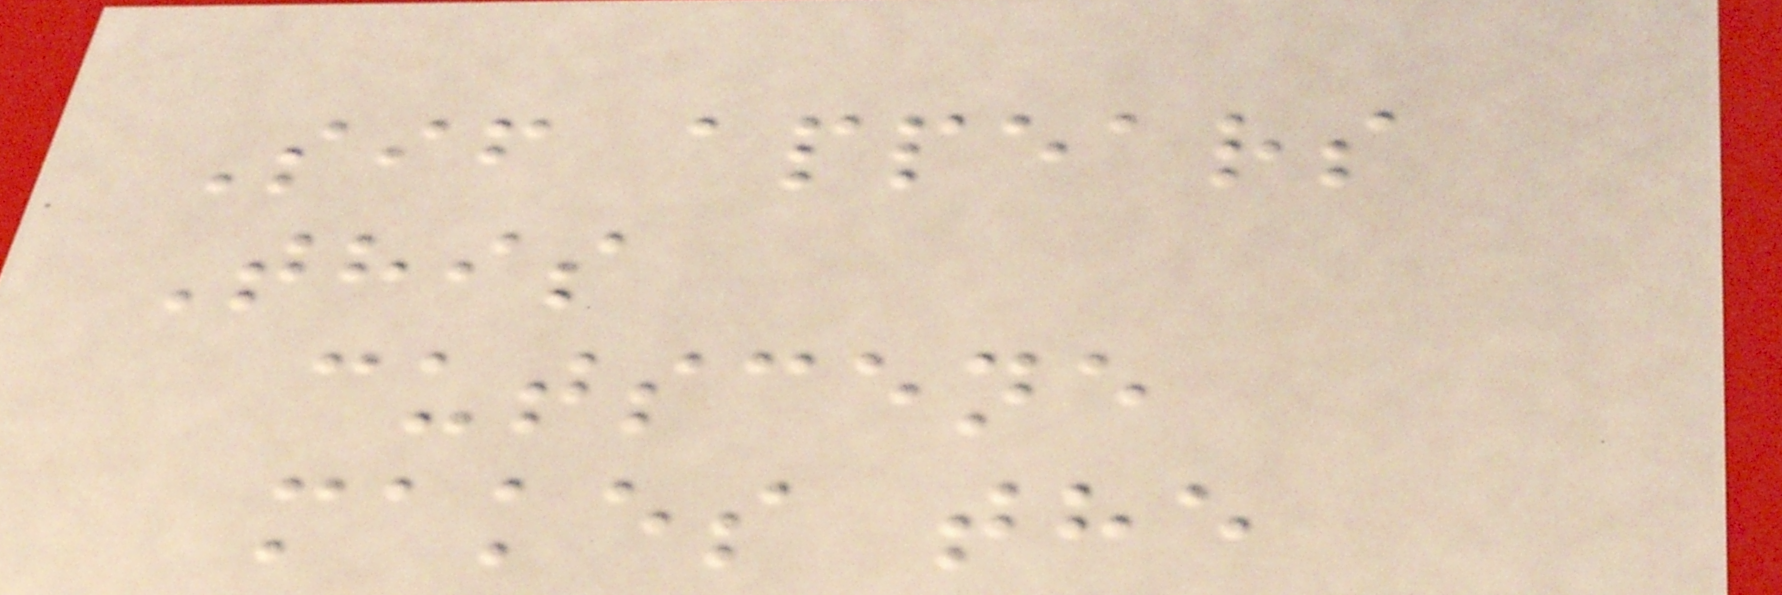Sif appears
This
cutscene
makes the
